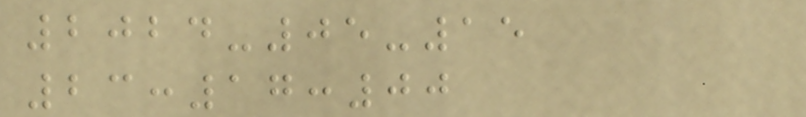2024-05-15
23:17:00
